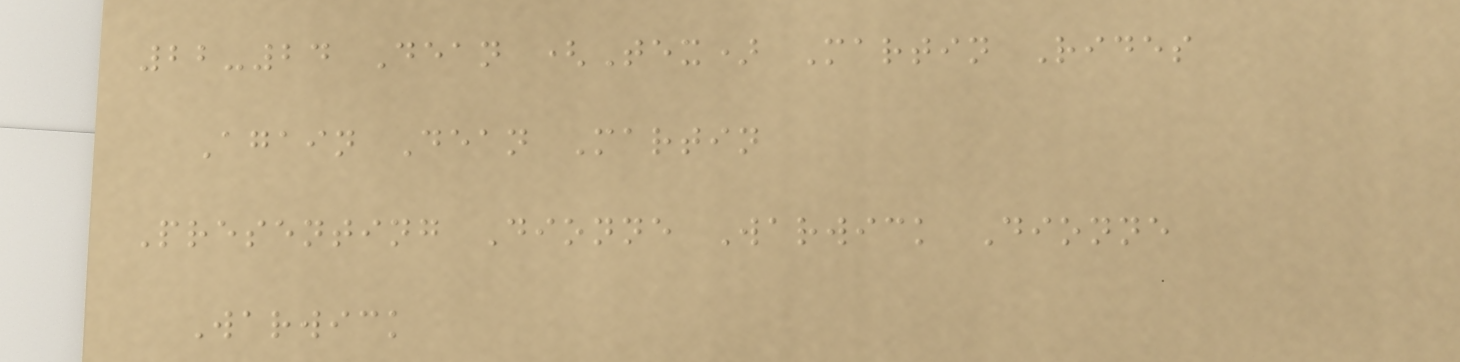22-24 Dean (Tex) Martin Rides
Again Dean Martin
Presenting Dionne Warwick Dionne
Warwick
